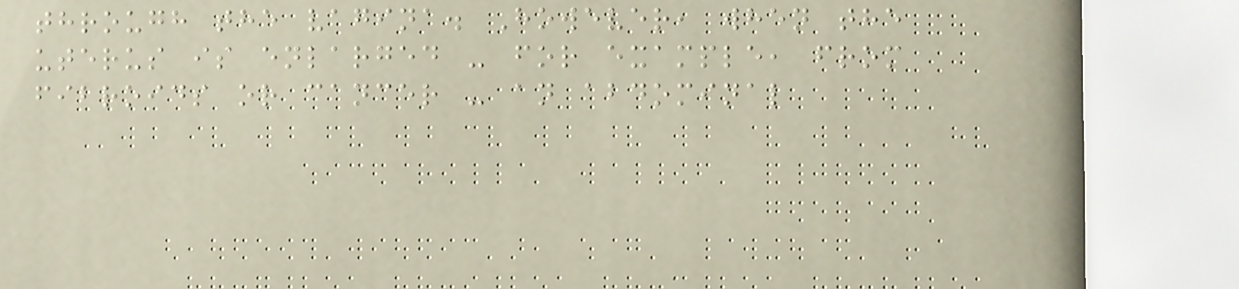through the vagina. However, when the
uterus is enlarged - for example, from
fibroids or cancer - an abdominal
